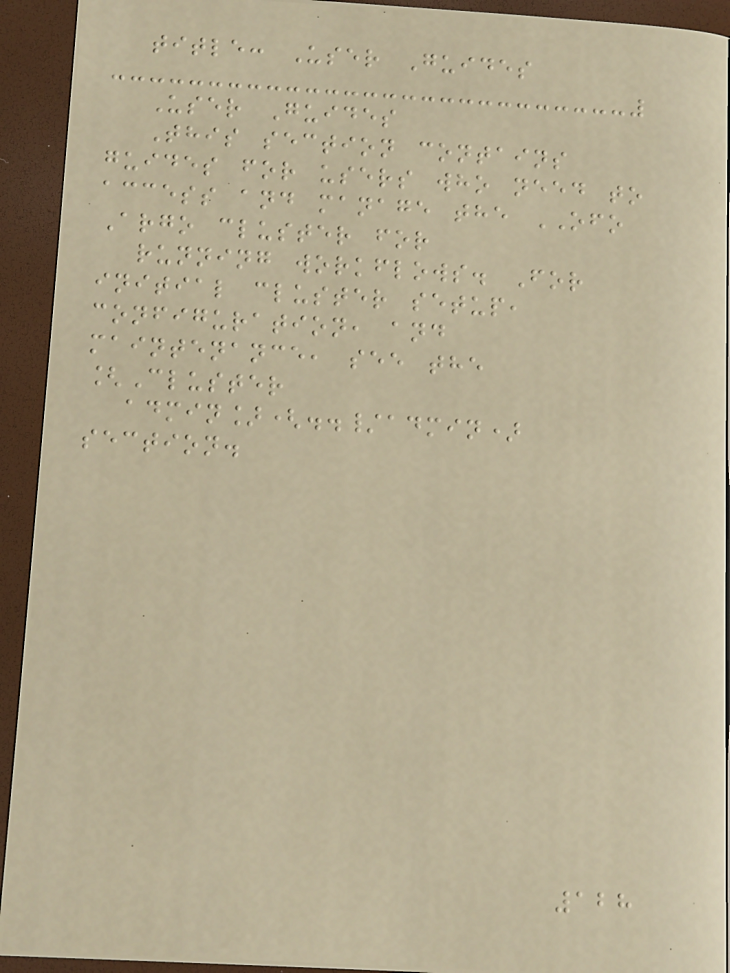title: User Guides
User Guides
This section contains
guides for users who need to
access and manage the OFO
Argo cluster for
running workflows. For
initial cluster setup,
configuration, and
maintenance, see the
[Cluster
admin](../admin)
section.
128
